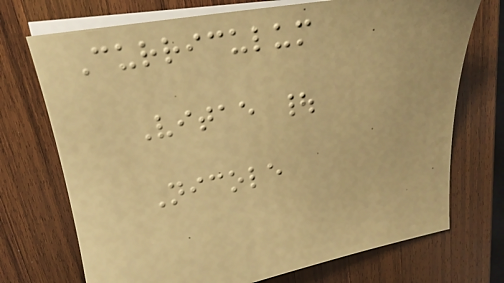Curriculum
Vitae |
Nicole
